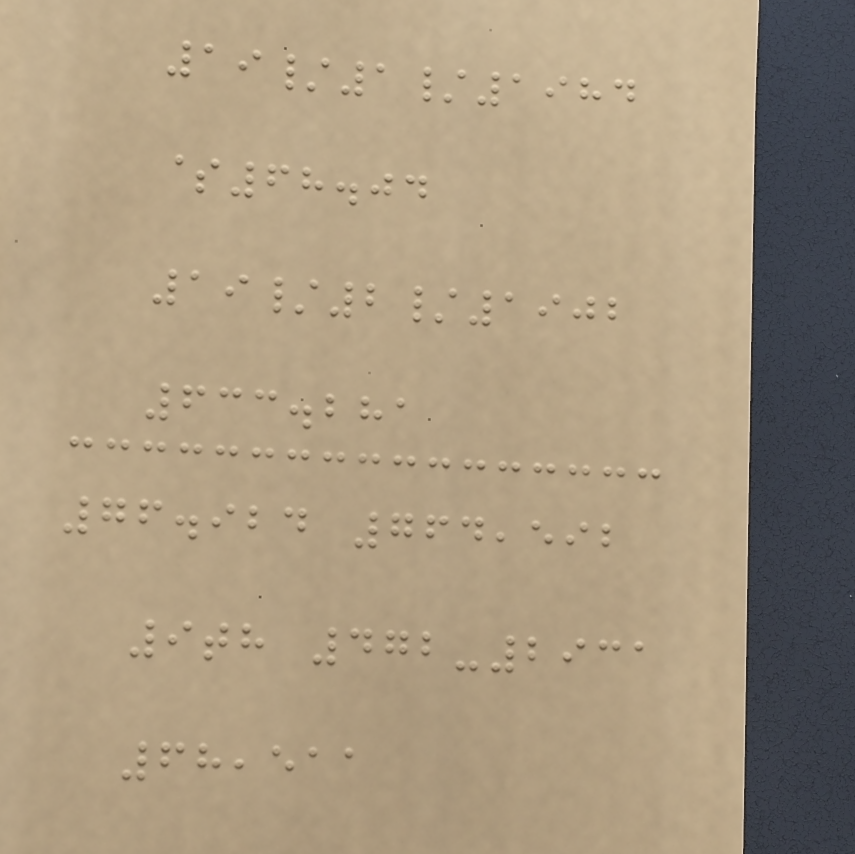19/1/1984
$68.04
19/2/1902
633.281
76.924 764,592
9th 472-2931
68,511
